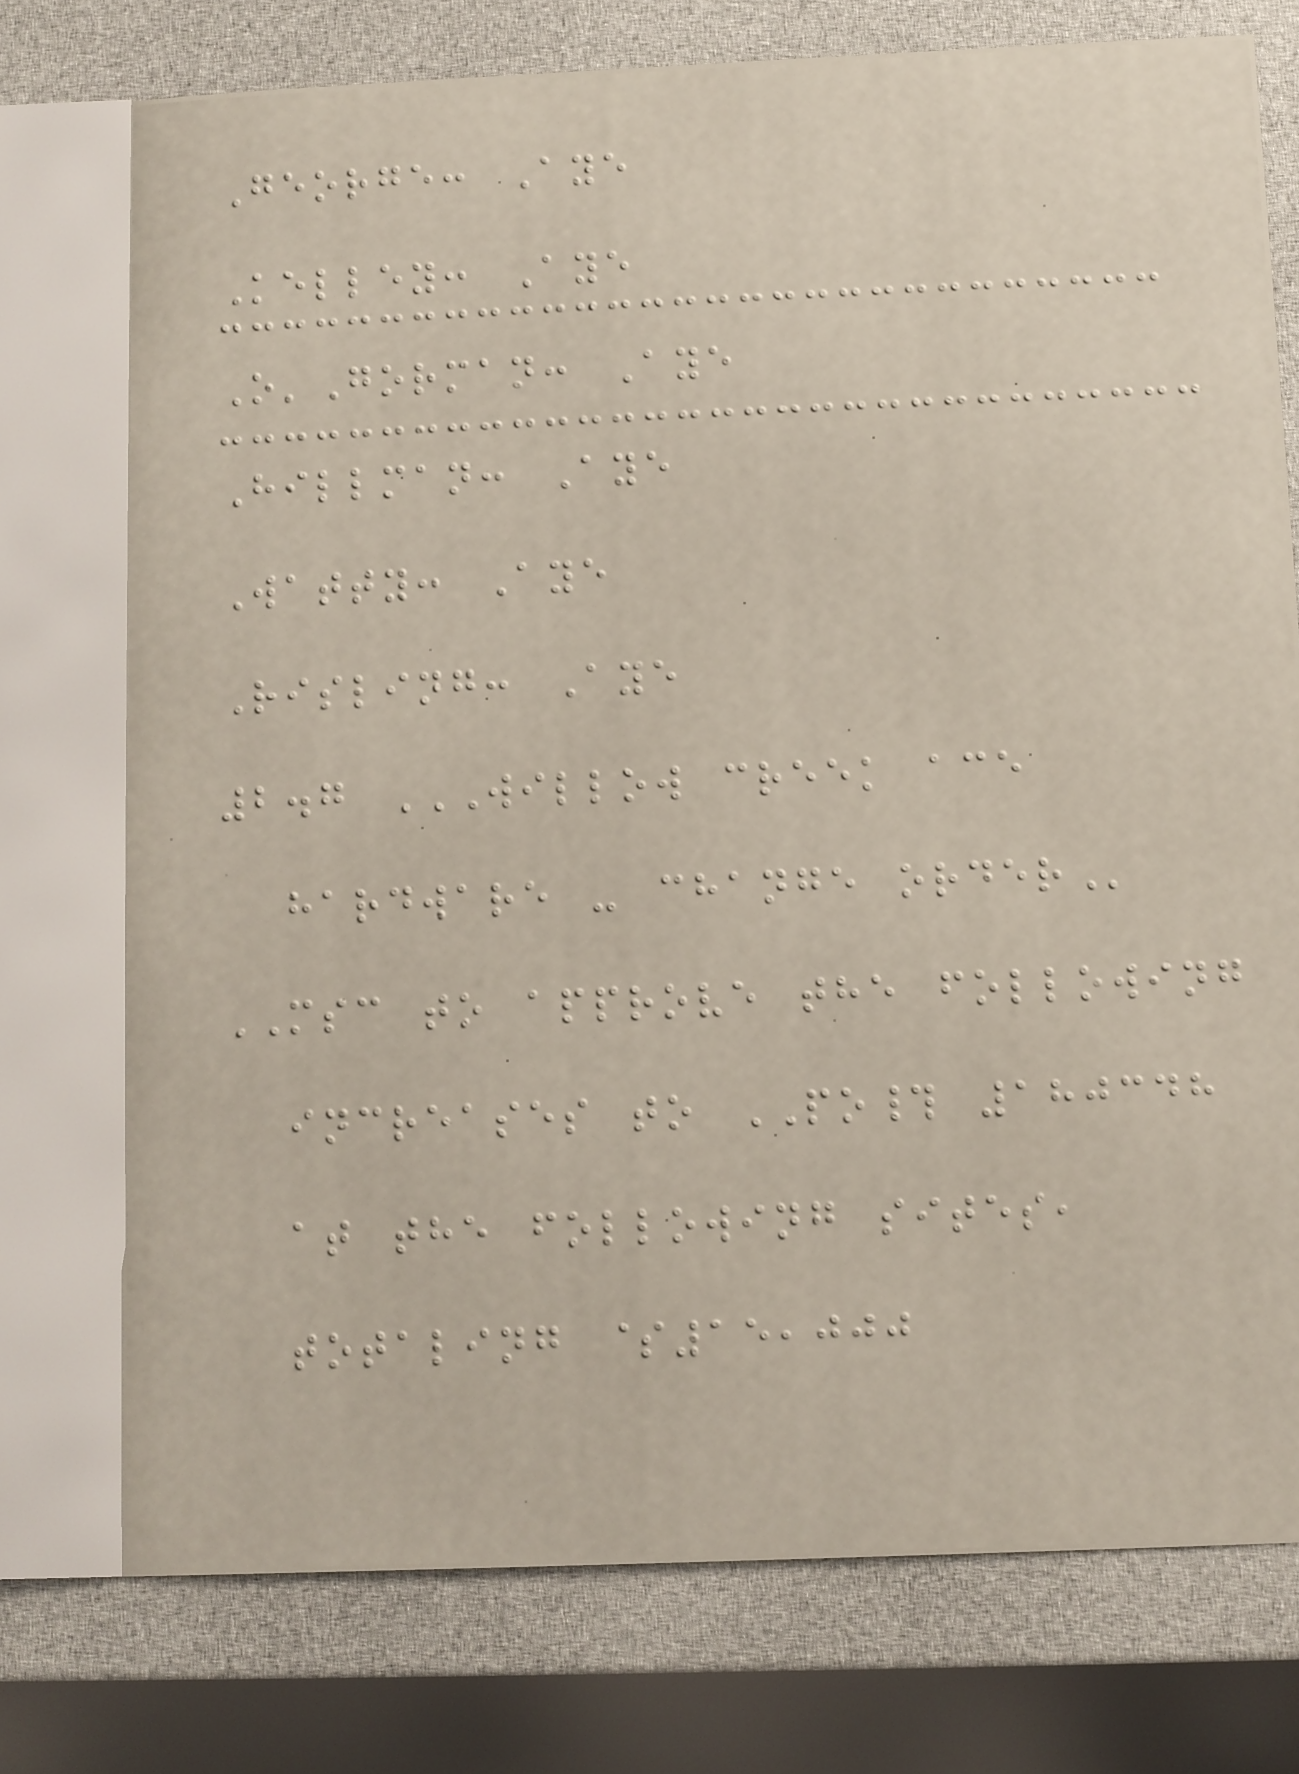George: Aye
Kelley: Aye
O'Gorman: Aye
Hillman: Aye
Watty: Aye
Risling: Aye
2.7 WILLOW CREEK ACE
HARDWARE - CHANGE ORDER
MSC to approve the following
increases to PO# 180348
at the following sites,
totaling $15,000
